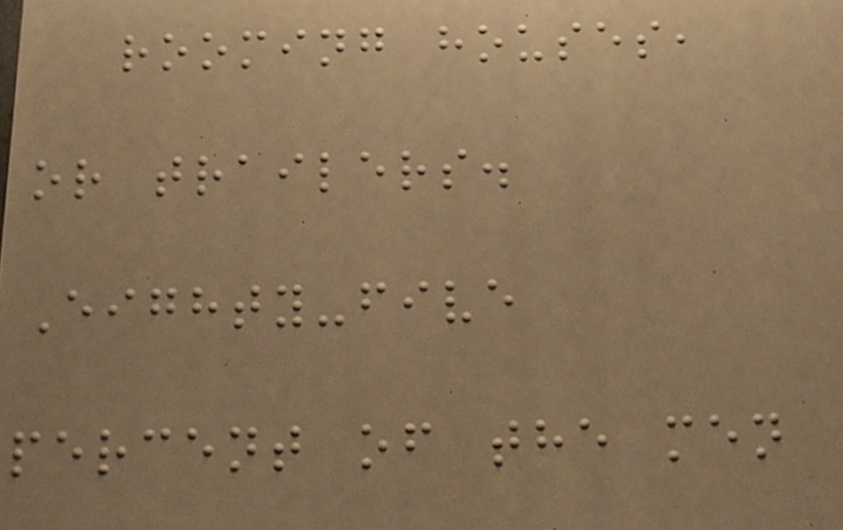rooming houses,
or trailers.
Eighty-five
percent of the men
